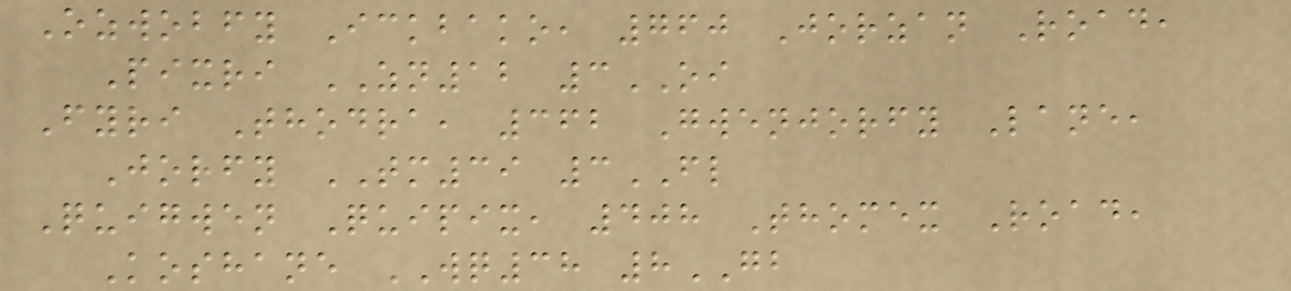Ozwobfy Ickbako, 760 Jorzan Road,
Pixri ZN12 3OI
Fyri Thodra, 362 Gwenjorfy Lane,
Jorfy TM39 3FL
Quigwen Quipix, 408 Thomex Road,
Koshane WQ38 8GB
